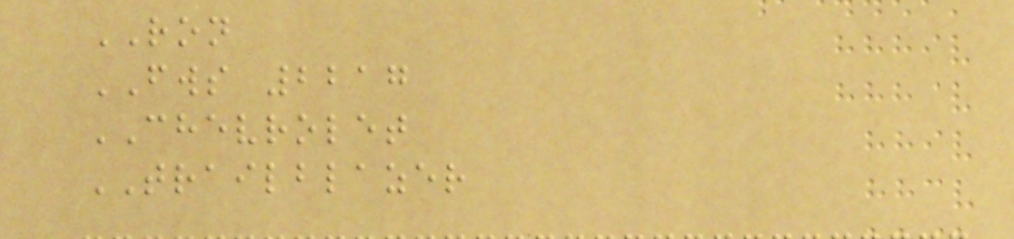RON
FWS 2217
CHEVROLET
TRAILBLAZER
